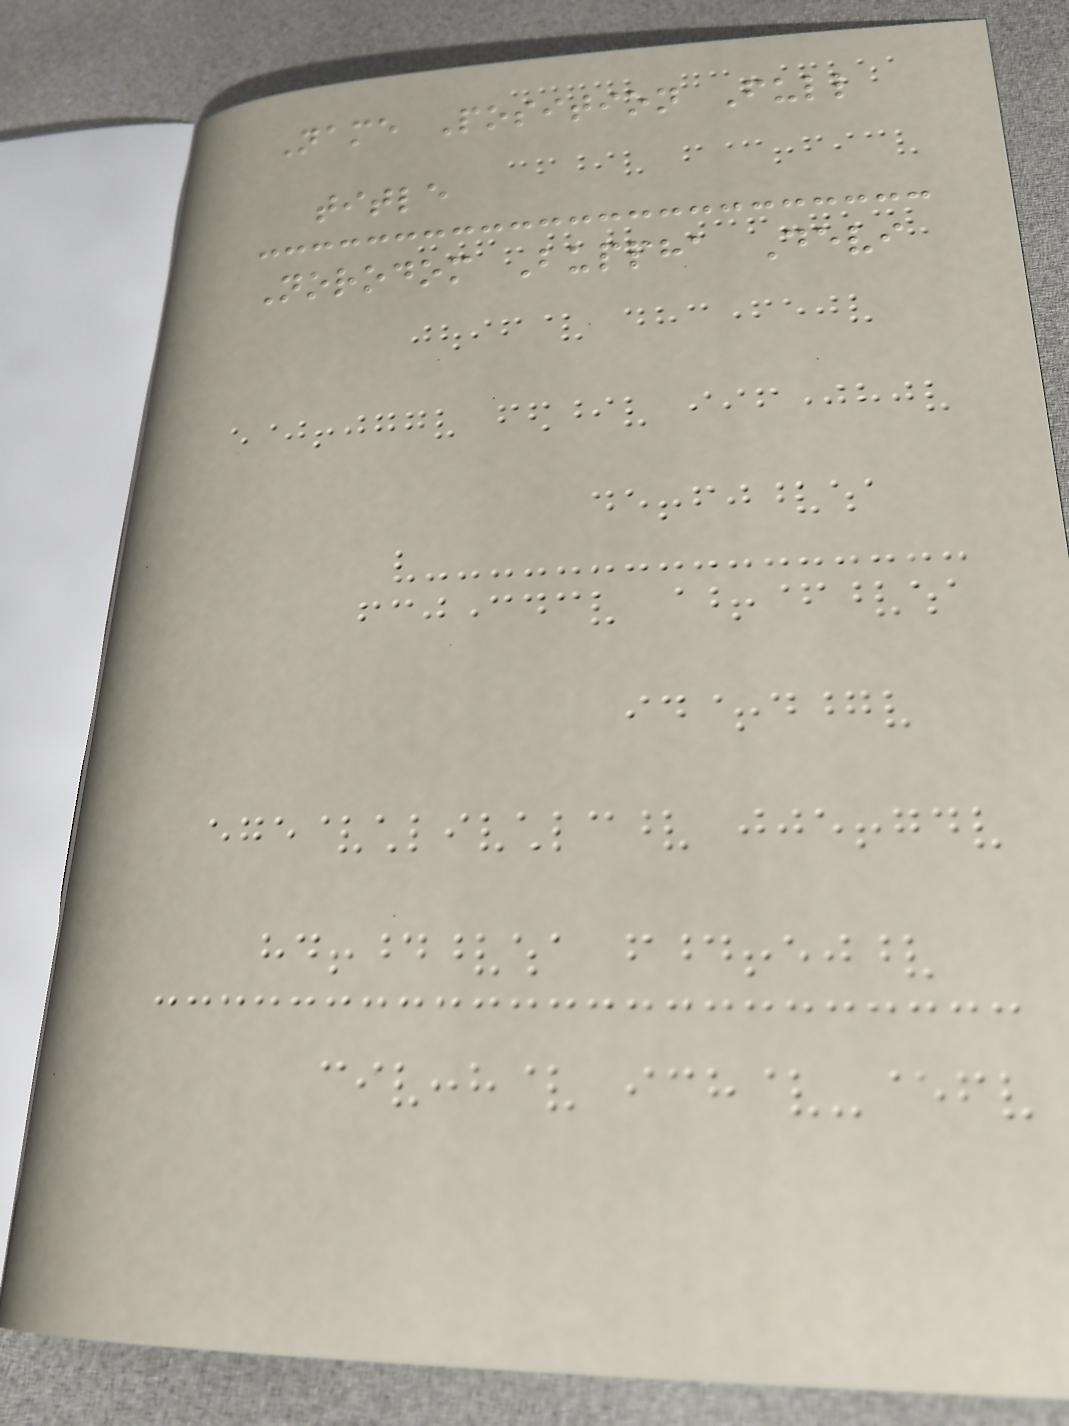Name Position Full
title
Norodom Buppha Devi
